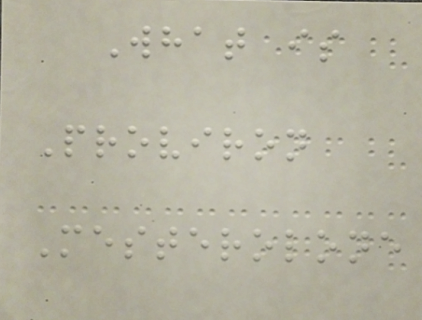What is
Proviron
Mesterolone
